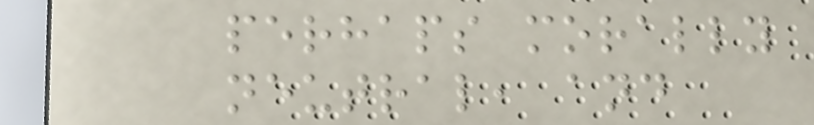perhaps morally
neutral, and
